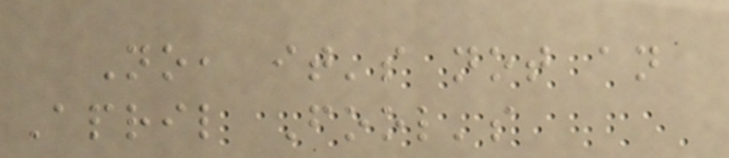No, it's not an
April Fool's
